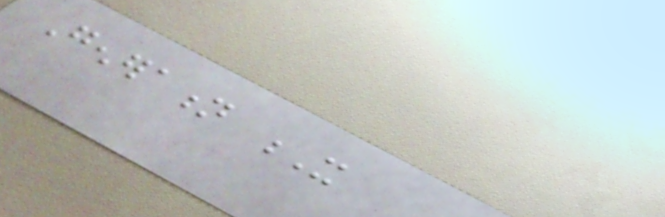Generation X
